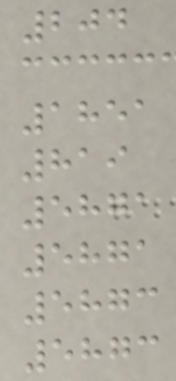204
1851
819
5871
5871
5873
5873
